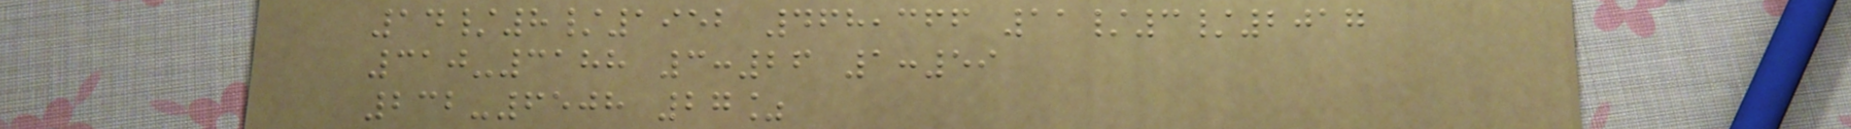14/8/1952 468,366 11/3/2017
310-3188 3:26 1:59
232-6508 27%
